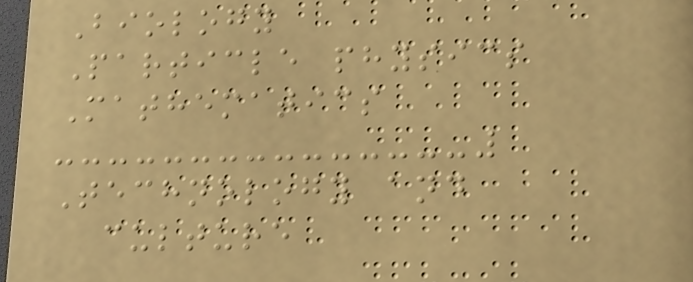Biology
Particle physics
Mathematics
Technology and
culture
